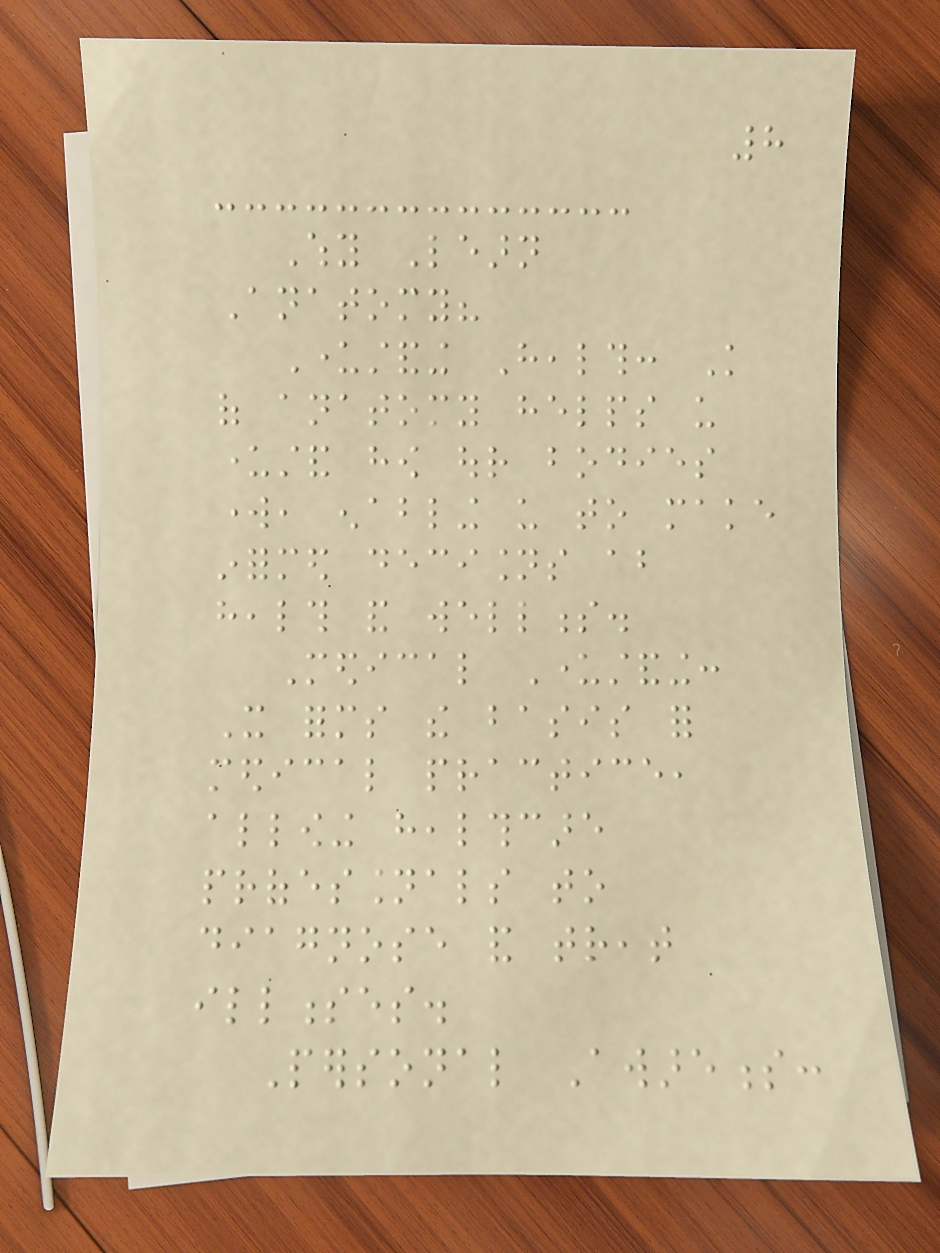8
Why Learn
Anatomy?
Understanding Health: Knowledge
of anatomy helps us
understand how our bodies
work, enabling us to make
informed decisions about
health and wellness.
Medical Understanding:
It forms the basis for
medical practice,
allowing healthcare
professionals to
diagnose and treat
illnesses.
Personal Awareness:
